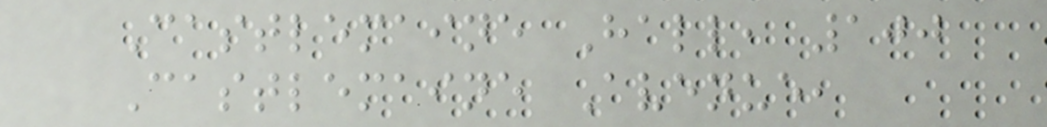Castlemaine Hall, 100
Castlemaine Avenue,
